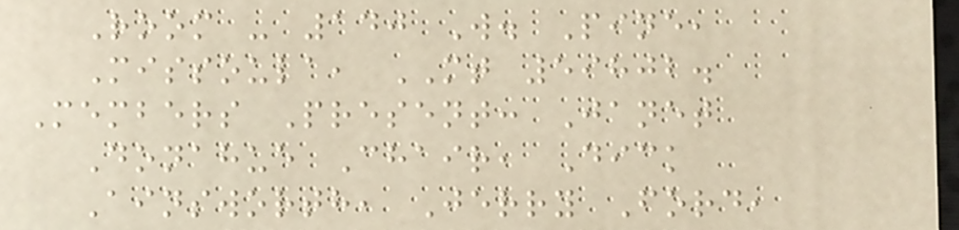Room - 140 W. Pine,
Missoula, MT 59802.
Members Present: Janet
Donahue Chair, Dick
Ainsworth, Jerry Ford,
